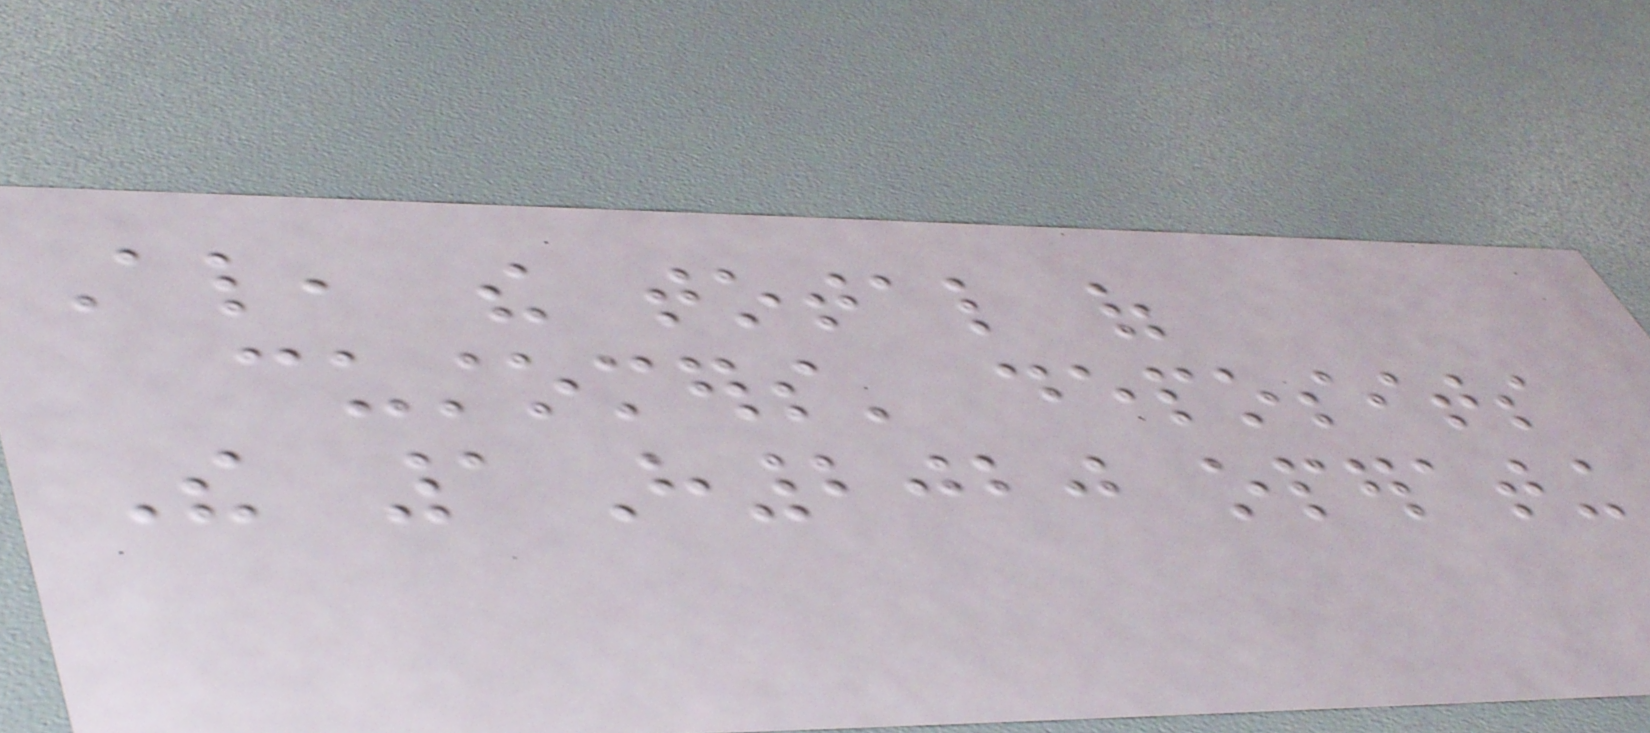Also, the total of
customers' deposits
The 1H2020 operating
